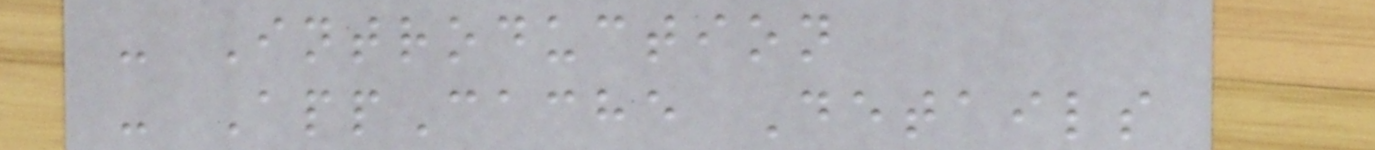- Introduction
- AppCache Details
